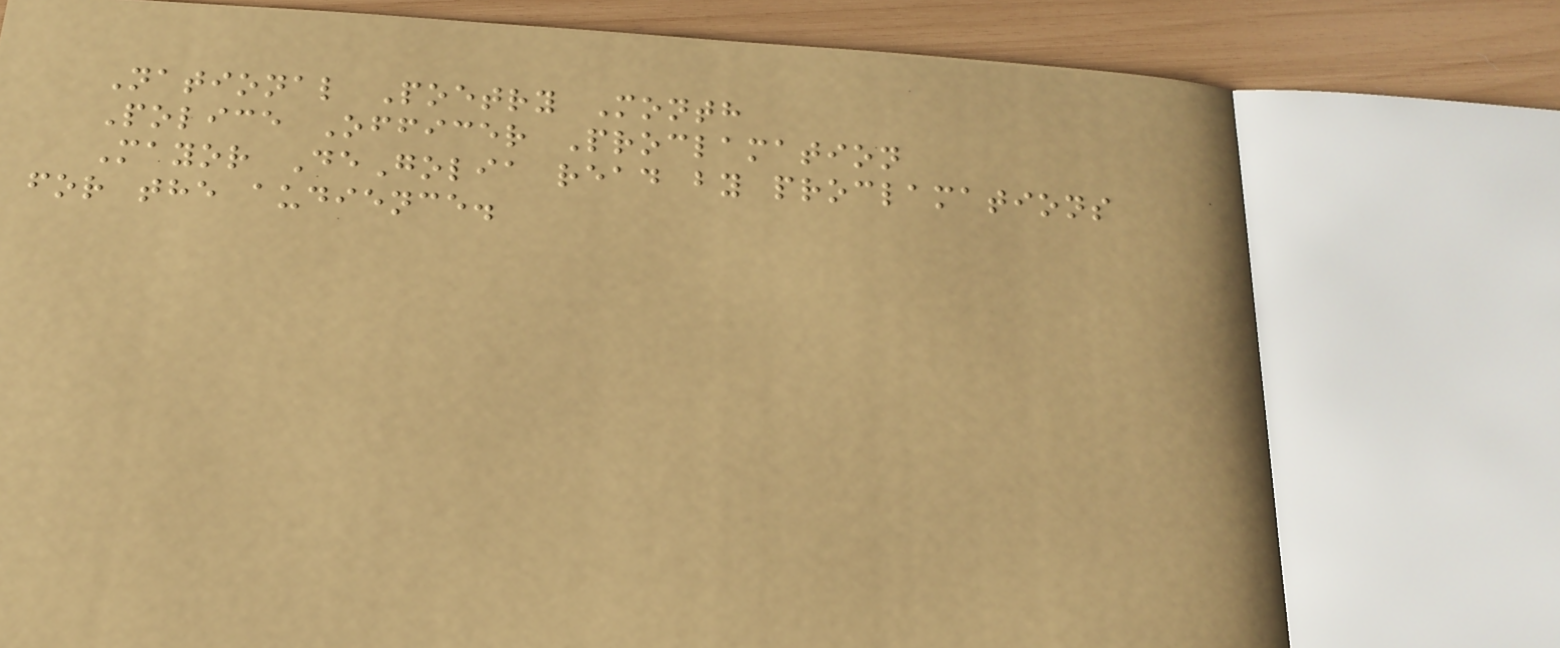National Poetry Month
Police Officer Proclamation
Mayor DeGolia read by proclamations
for the audience.
